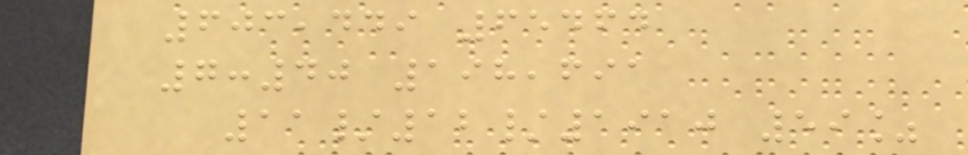603,449 65464
7:40 198,691
11/12/1910 59%
